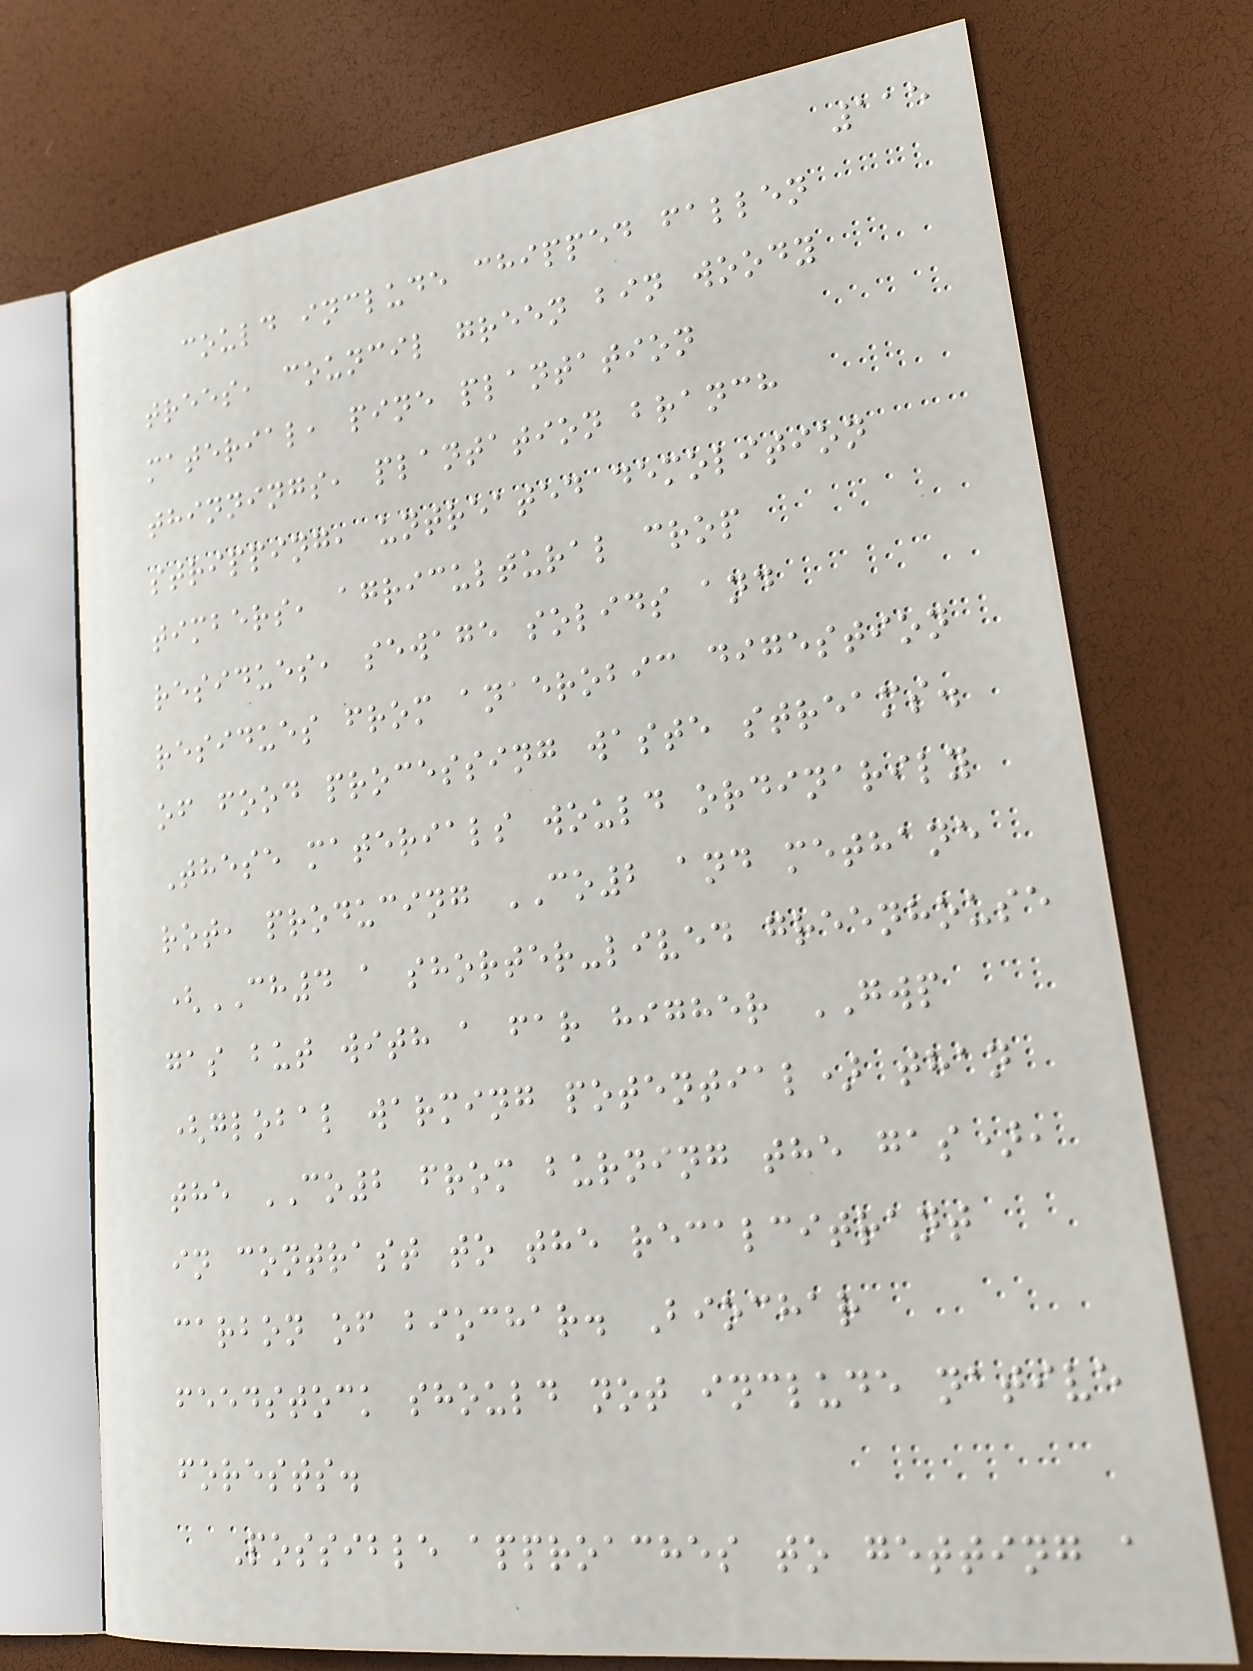115
could include chipped fallen
trees, council green bin woody
material, pine plantation
thinnings, plantation branch
stripping, untreated demolition
timbers, agricultural crop
residues, sewage solids and
residues from anaerobic digestion
of food processing waste streams.
These materials would ordinarily
rot, producing CO2 and methane
(CH4 a shorter-lived greenhouse
gas but with a far higher GWP
(global warming potential) than
the CO2 from burning the gas),
in contrast to the recalcitrant
carbon of biochar. Biochar
feedstock should not include native
forests.
Possible approaches to getting a
